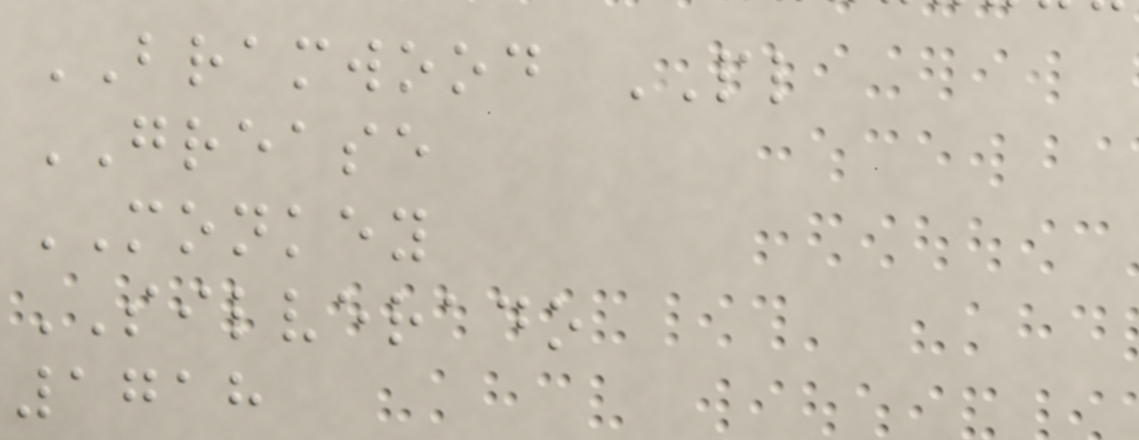BRAMWOOD PL
GREASE
MONKEY
SILVERADO
1718
